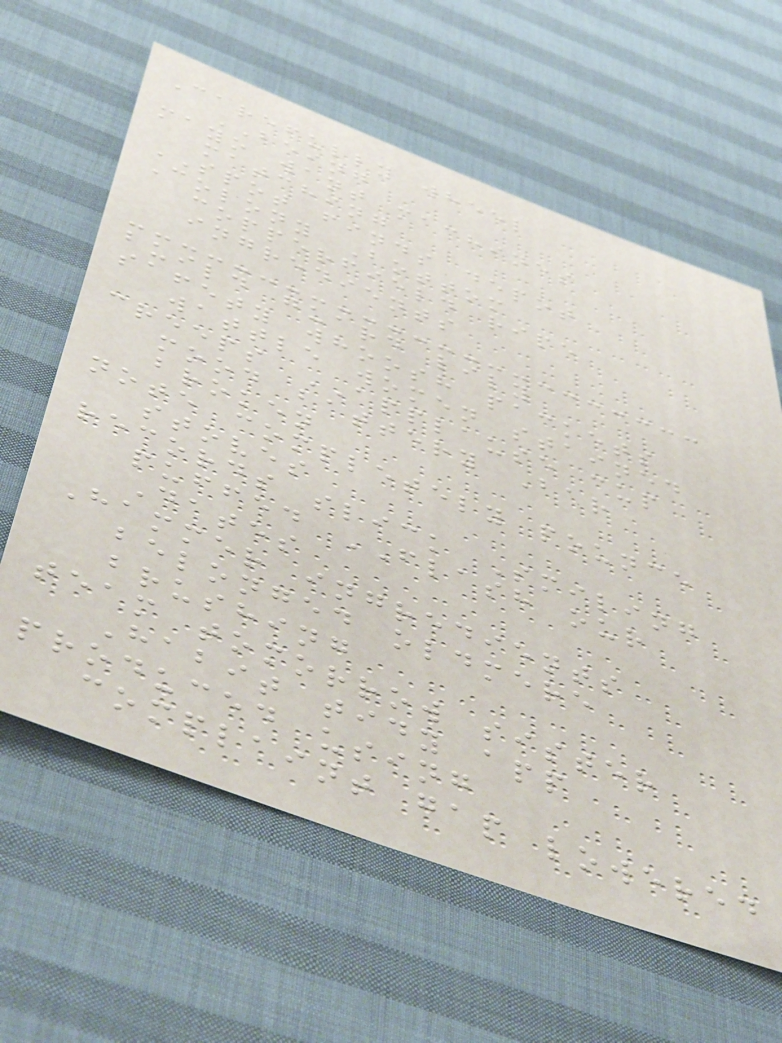Carefully wheel
BEING
mayo want machines
matching
SPOT finds depot
Colony Bottom
copperfield ripe
ingredients
build guard lily
safety whoosh packets
wattle women stained
creeps APPLAUSE cup
mood battery Bar
broken
note completely pounce
stoves
records slick Smiling
puffed FLASH our
Dates
Hammer ingredients
belonged oldmere
brushing
team tomorrow sister
Habit tidy app
produced using
complaint gap lowered
